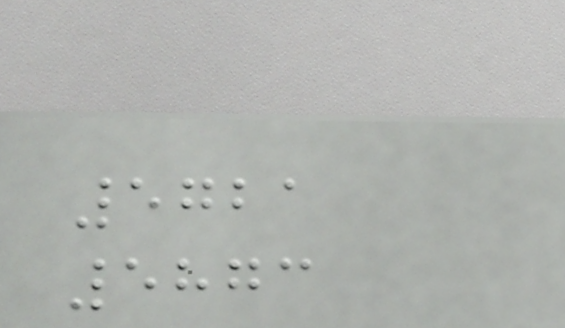5721
5873
